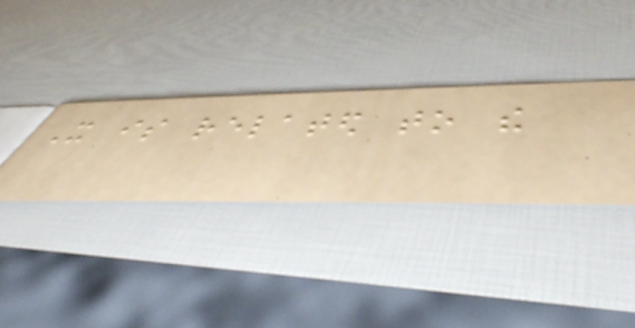It is related to the
